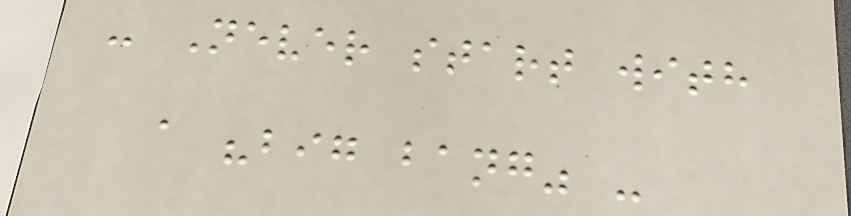- Never start with
a "big bang" -
